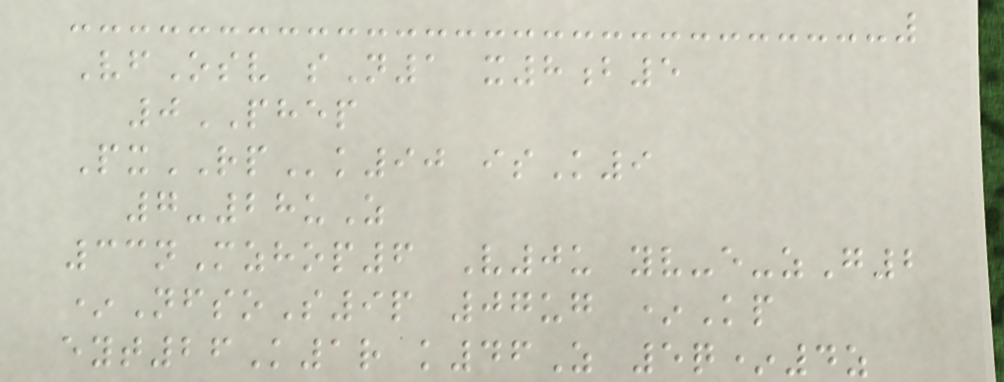VfOsv sN1 x8b5
0PHEP
PxRPk90 isK9
7-28uZ
33nMzhop6 V0u yv-e-zG2
*NfsoS9p 07ug *Kp
eyt26K1r k46Z 5q*4z
